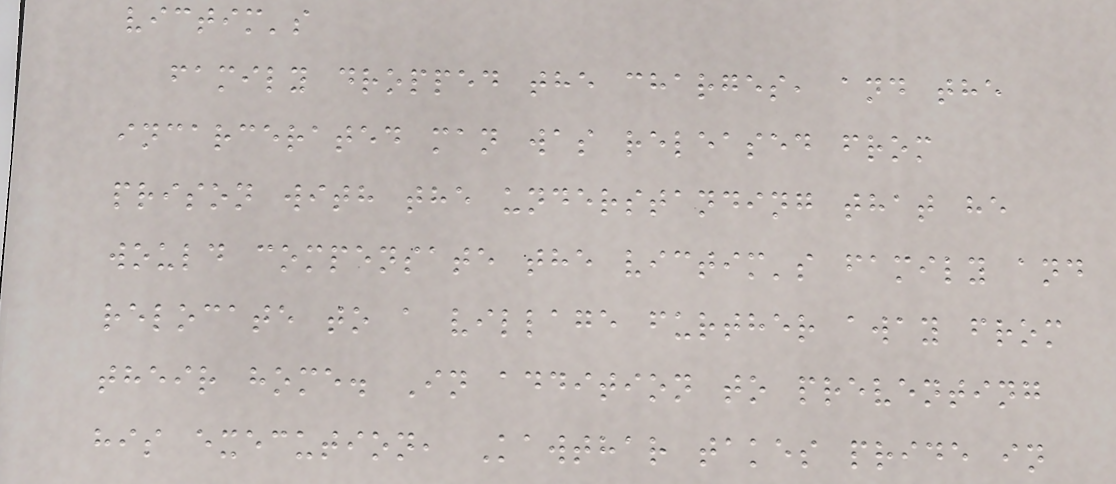victim's
family dropped the charges, and the
incarcerated man was released from
prison with the understanding that he
would compensate the victim's family and
relocate to a village further away from
their home. In addition to preventing
his execution, Kawthar takes pride in
